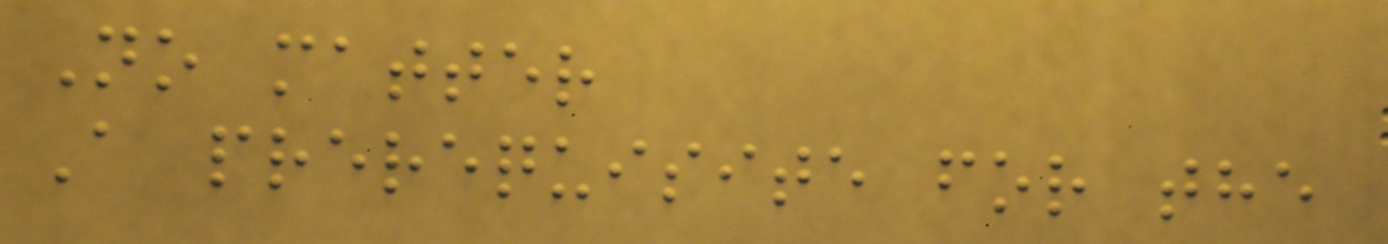No matter
A prerequisite for the
